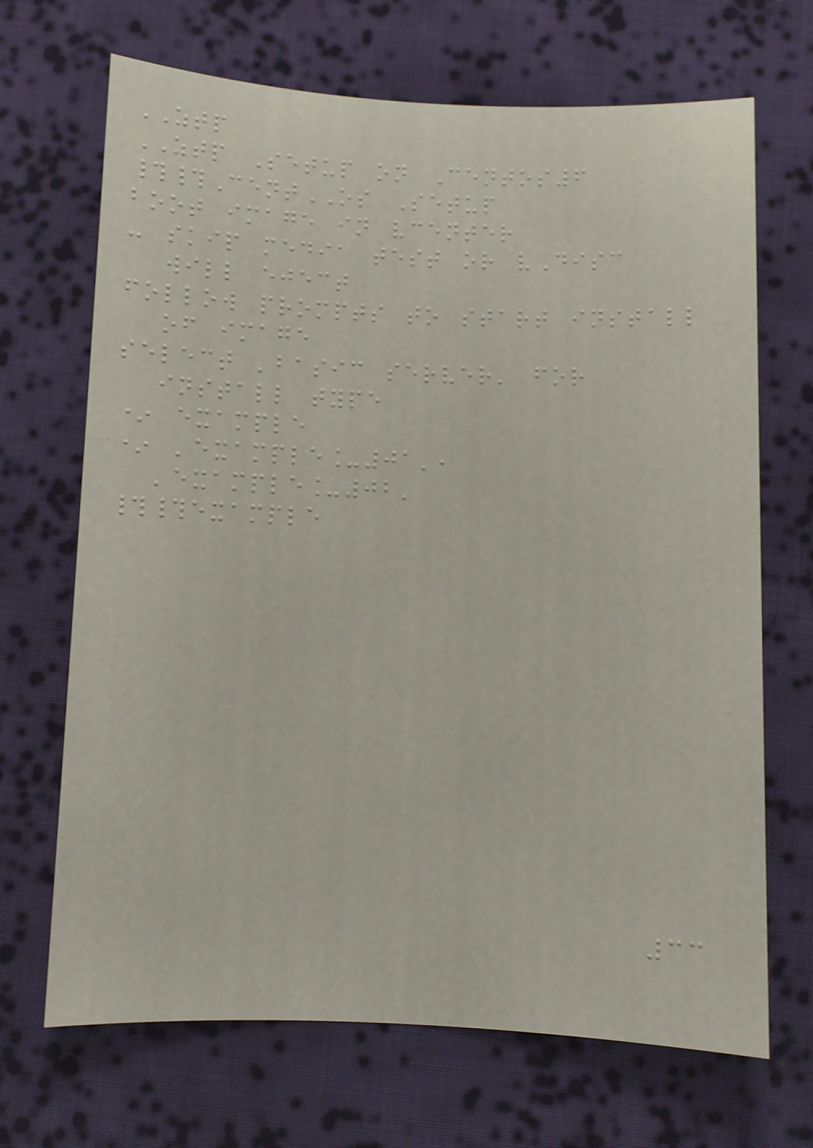ZTP
ZTP Setup on Centos6
##CentOS Setup
boot image in vcenter
- skip media test or vDisc
will eject
follow prompts to start install
of image
select 'basic server' for
install type
* example
* 'example_01',
'example_02'
##example
33
